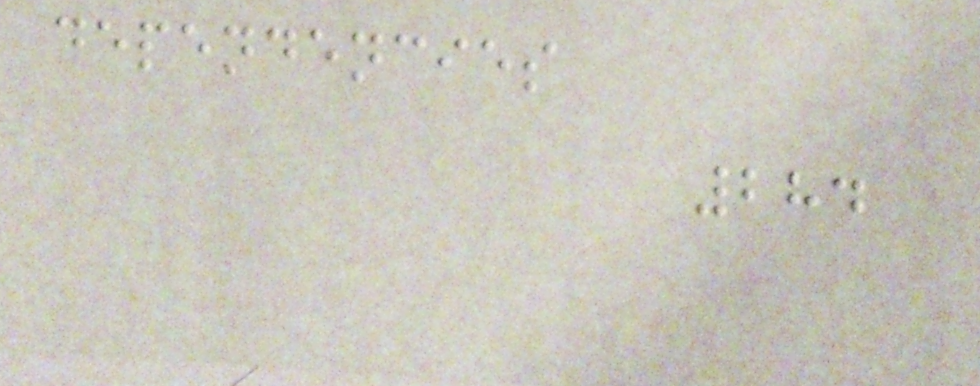dependencies
284
